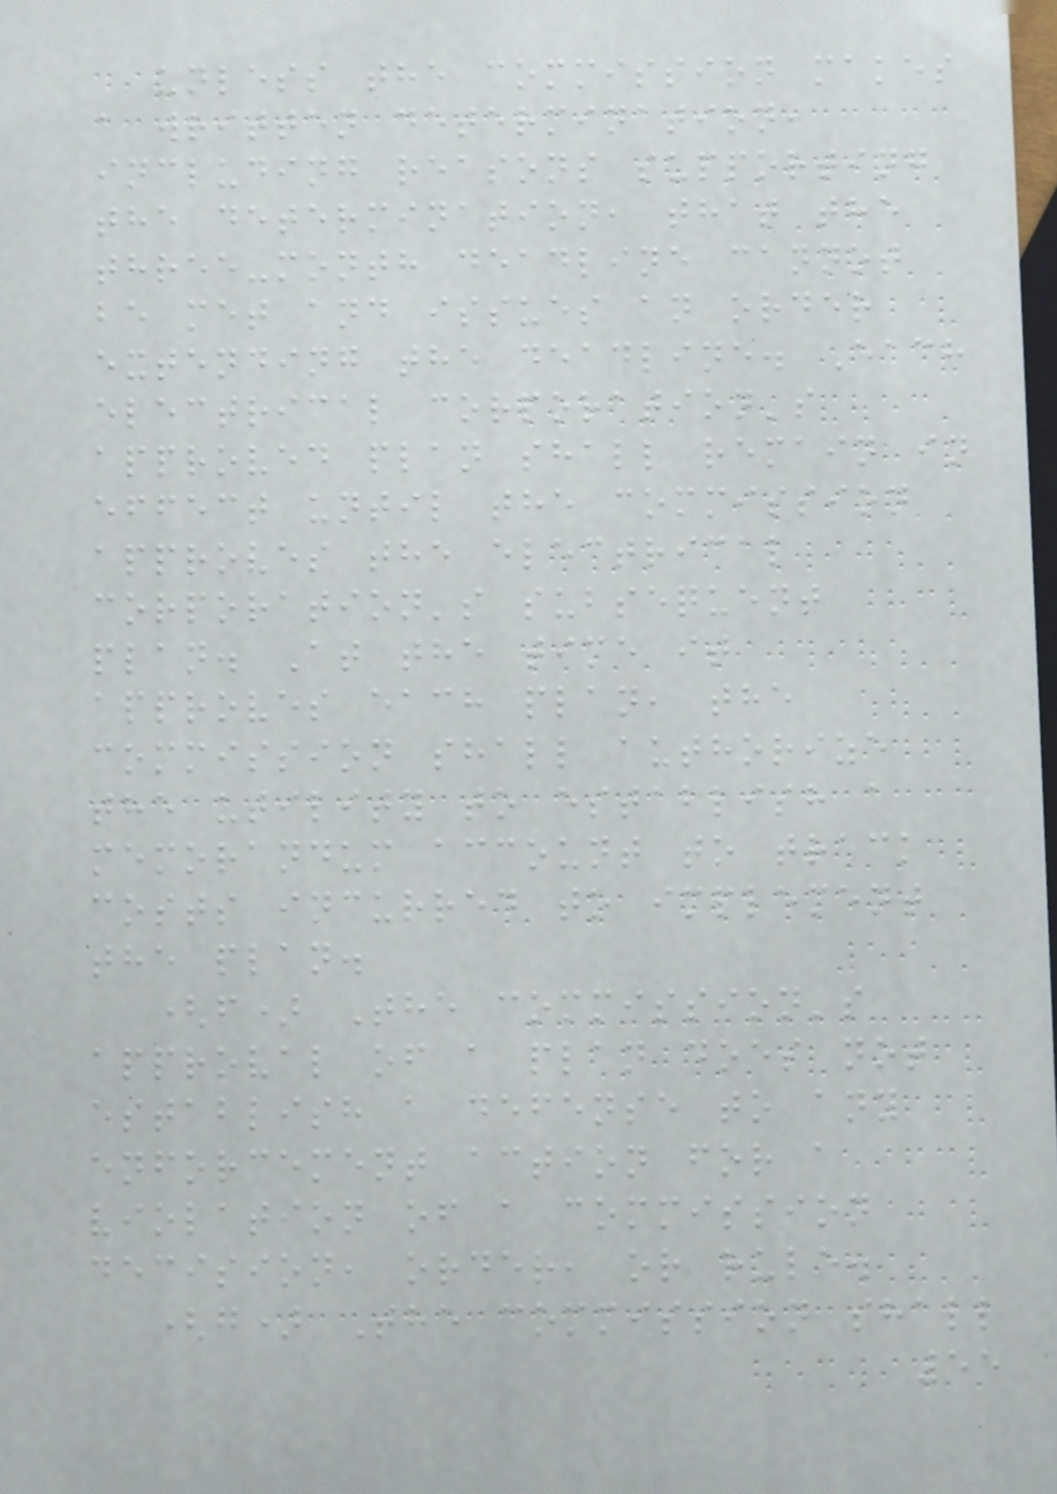unless the commission makes
a written determination,
including reasons supporting
the determination, that the
three-month deadline cannot
be met and issues an order
extending the deadline. Each
electrical corporation's
approved plan shall remain in
effect until the commission
approves the electrical
corporation's subsequent
plan. At the time it
approves each plan, the
commission shall authorize
the utility to establish a
memorandum account to track
costs incurred to implement
the plan.
(f) The commission's
approval of a plan does not
establish a defense to any
enforcement action for a
violation of a commission
decision, order, or rule.
(g) The commission shall
55
